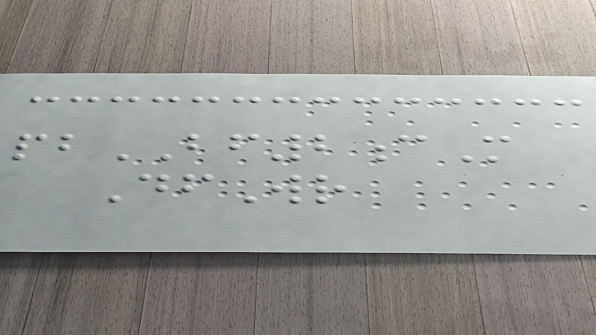pbBF2cM
DfWr
